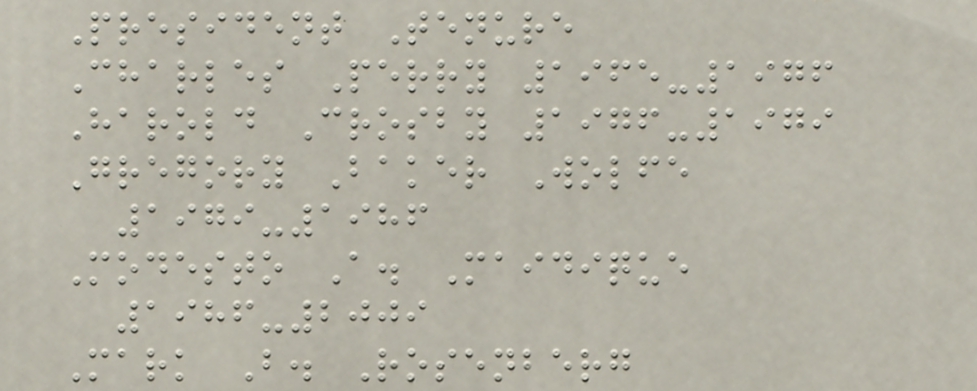President Tenure
Charles Perry 1965-1976
Harold Crosby 1976-1979
Gregory Baker Wolfe
1979-1986
Modesto A. Maidique
1986-2009
Mark B. Rosenberg
